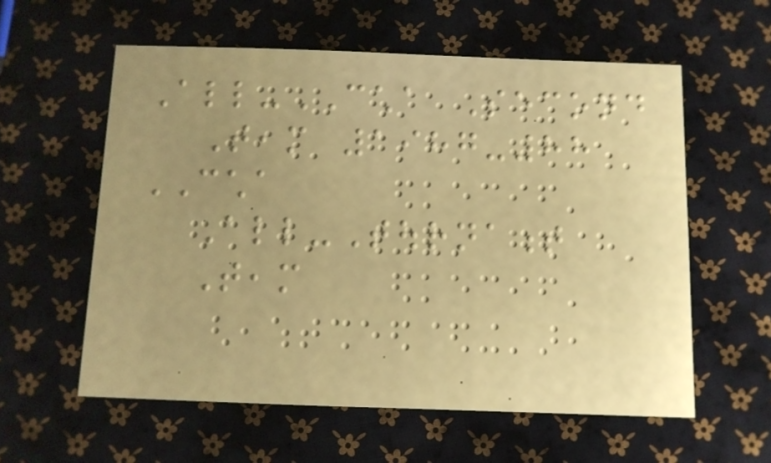All-CCHA Second
Team 1987-88
CCHA
All-Tournament
Team
